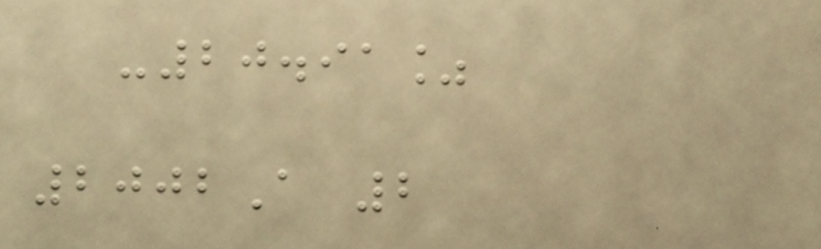-20.91%
2002A 2
